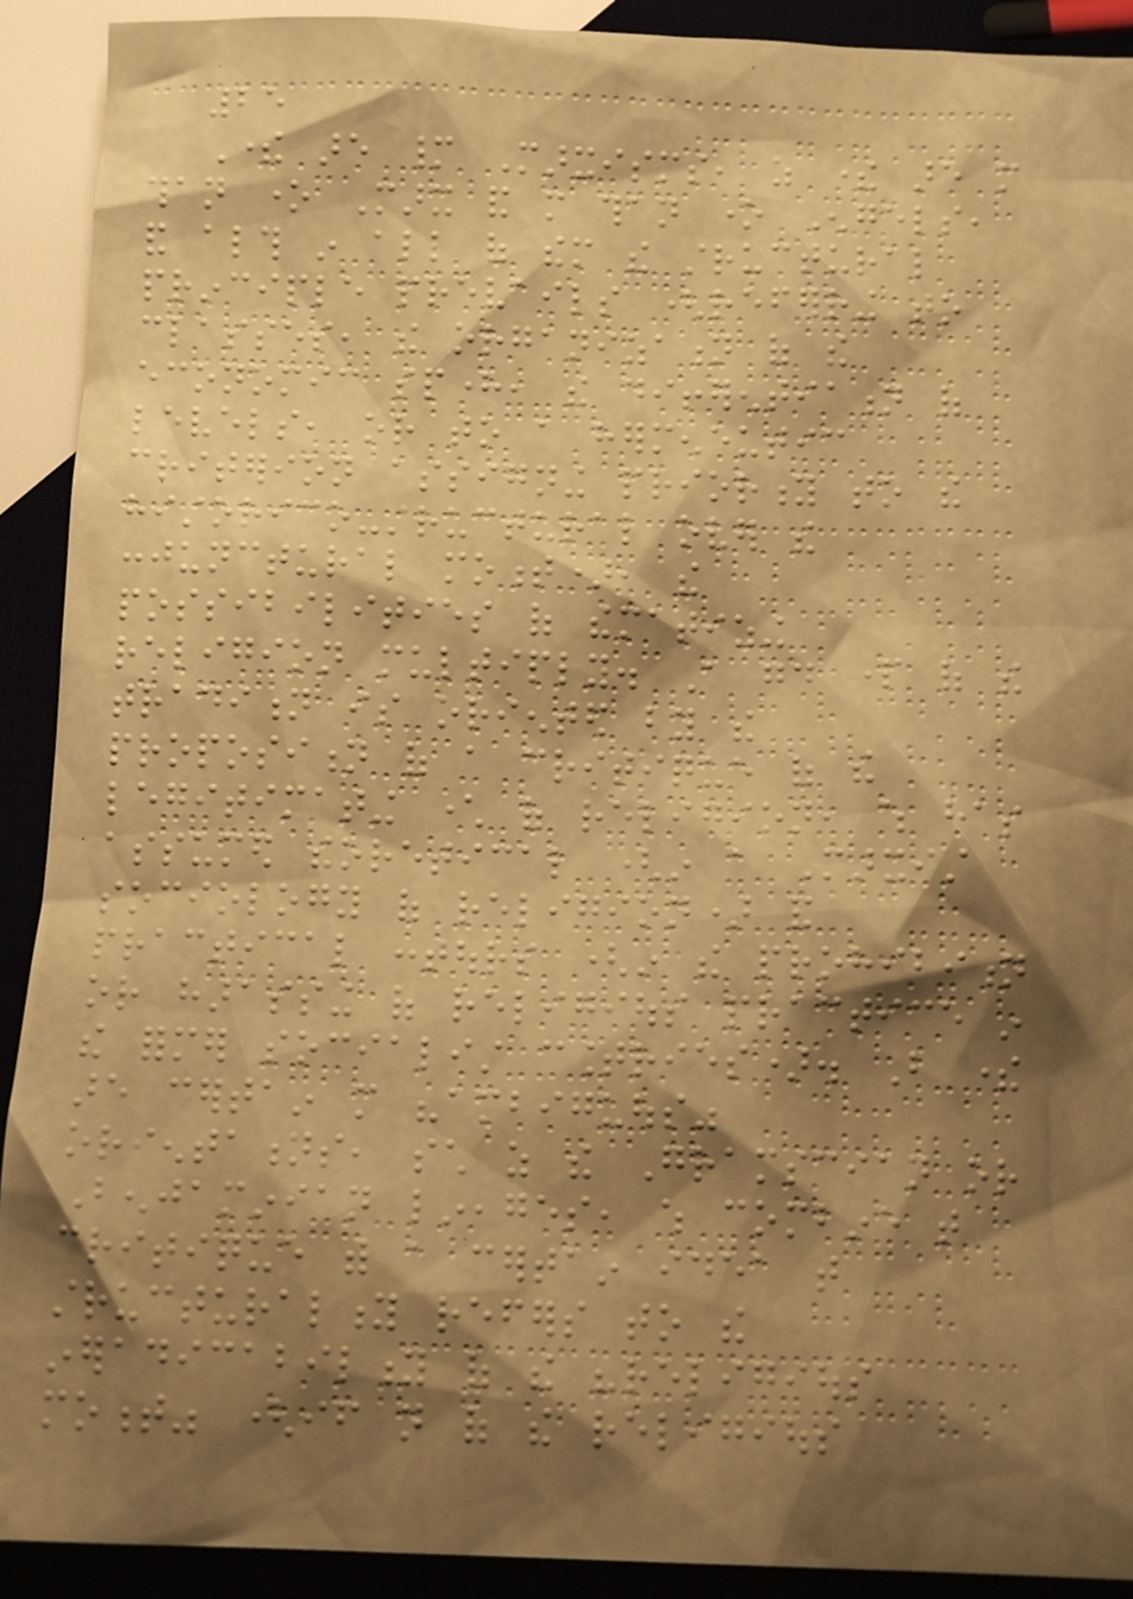25
There are many Marxisms, as there are more
than one Marx and more than one Engels,
and although in all of them the structural
principle prevails (referring to
classes, the organization of the
economic sphere, the differentiation of
levels, or to a hermeneutic
criterion assigning priority to the
historico-structural over the
conjunctural moment), the
possibilities of thematizing
religion multiply. A good part of the
tradition is oriented by the
proposition of a critique of the
legitimating character of religion, which has
assumed theoretical (in a Marxist
sociology of religion) and
practical contours (in the prohibition
or harassing of religious practice in
the former socialist countries). But there
are certain more "ambiguous"
orientations, such as the Gramscian or
Benjaminian lineages, which combine that
critique with a certain idea that
structurality refers to the
ineradicability of the "religious
moment" (if not of the religious
